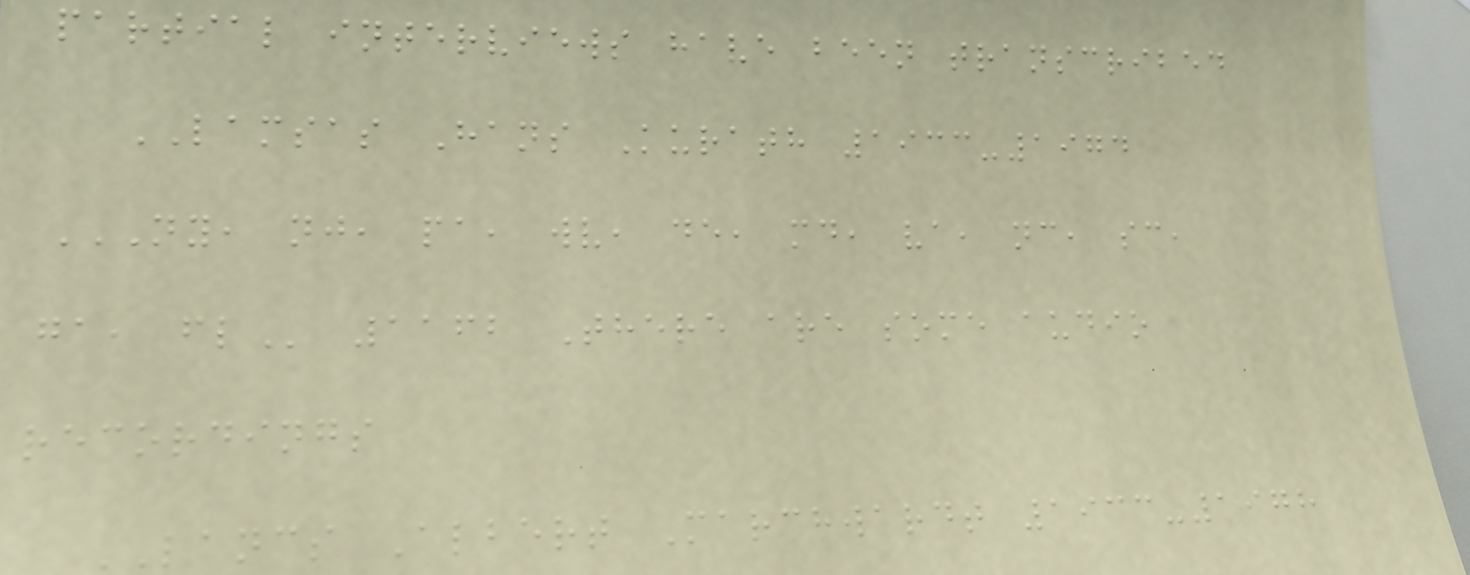partial interviews have been transcribed
LAMSAS Hans Kurath 1933-1974
NY, NJ, PA, WV, DE, MD, VA, NC, SC,
GA, FL 1162 There are some audio
recordings
LANCS Albert Marchwardt 1933-1978
